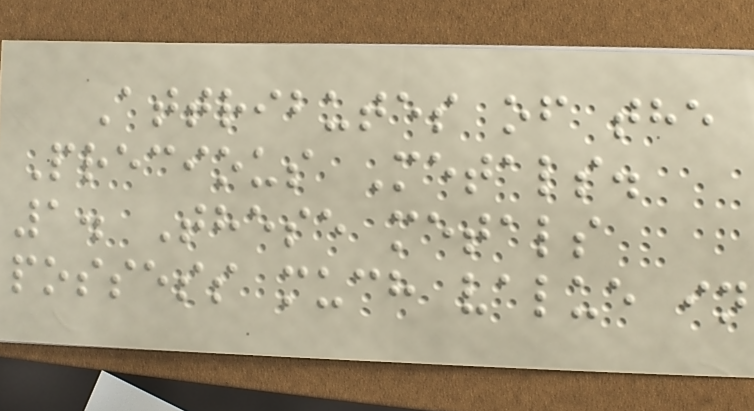Attributes of the
Precious Metals.
1. These metals
possess much value in
